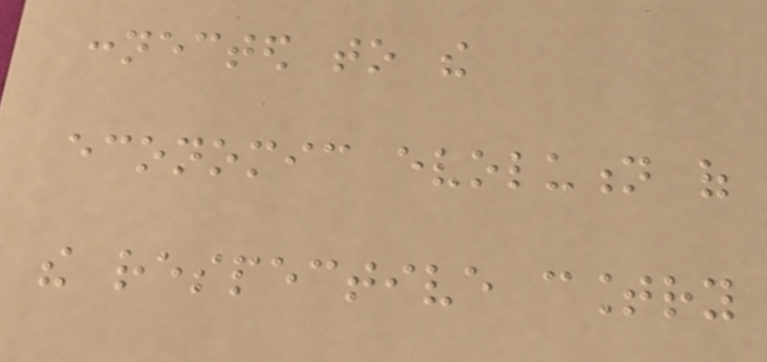connected to the
economic evolution of
the respective country
